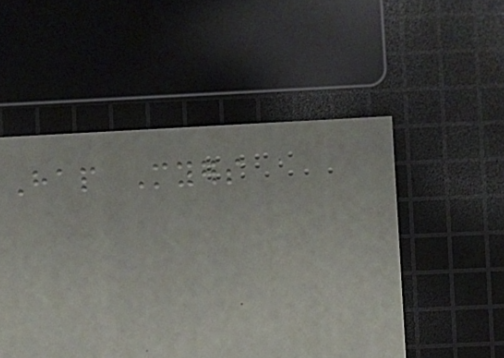Hap Myers
